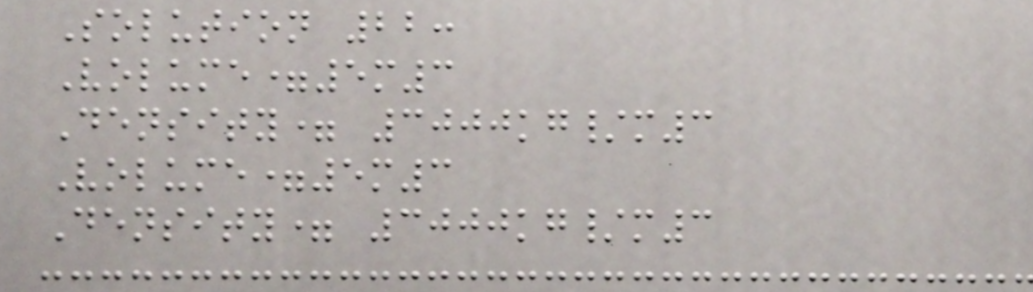Solution 22:
Volume=5m3
Density= 3000kg/m3
Volume=5m3
Density= 3000kg/m3
